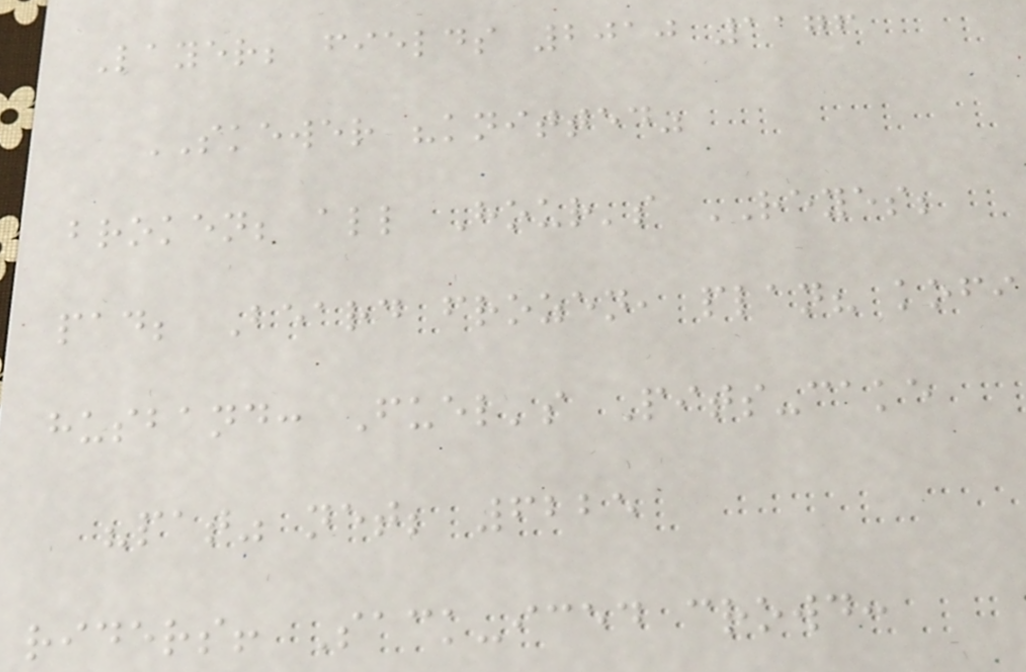Layer; fields 2010 1176
SKEWER "knitted"
broken; all Hour's REYES;
pad; Beard frozen, plan? kofi
husband: Fuel's Pits-cake
"pat" net; 6225
riders! Sack-iced crowd:
